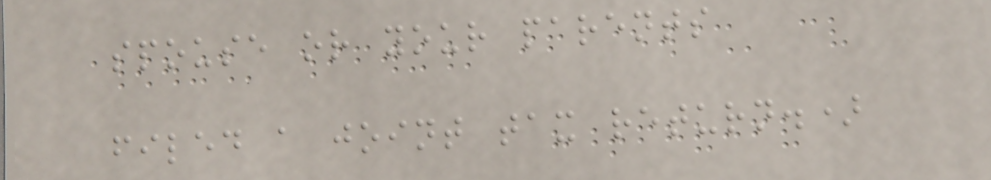spouse or your parents
filed a joint tax return.)
